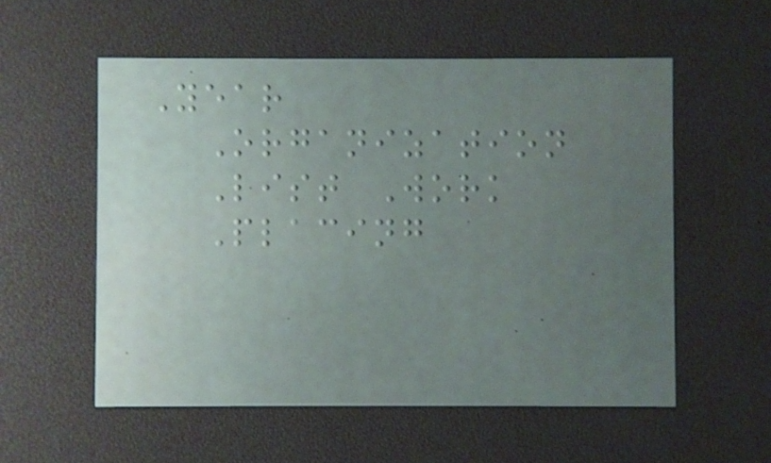Year
Organization
List Work
Placing
